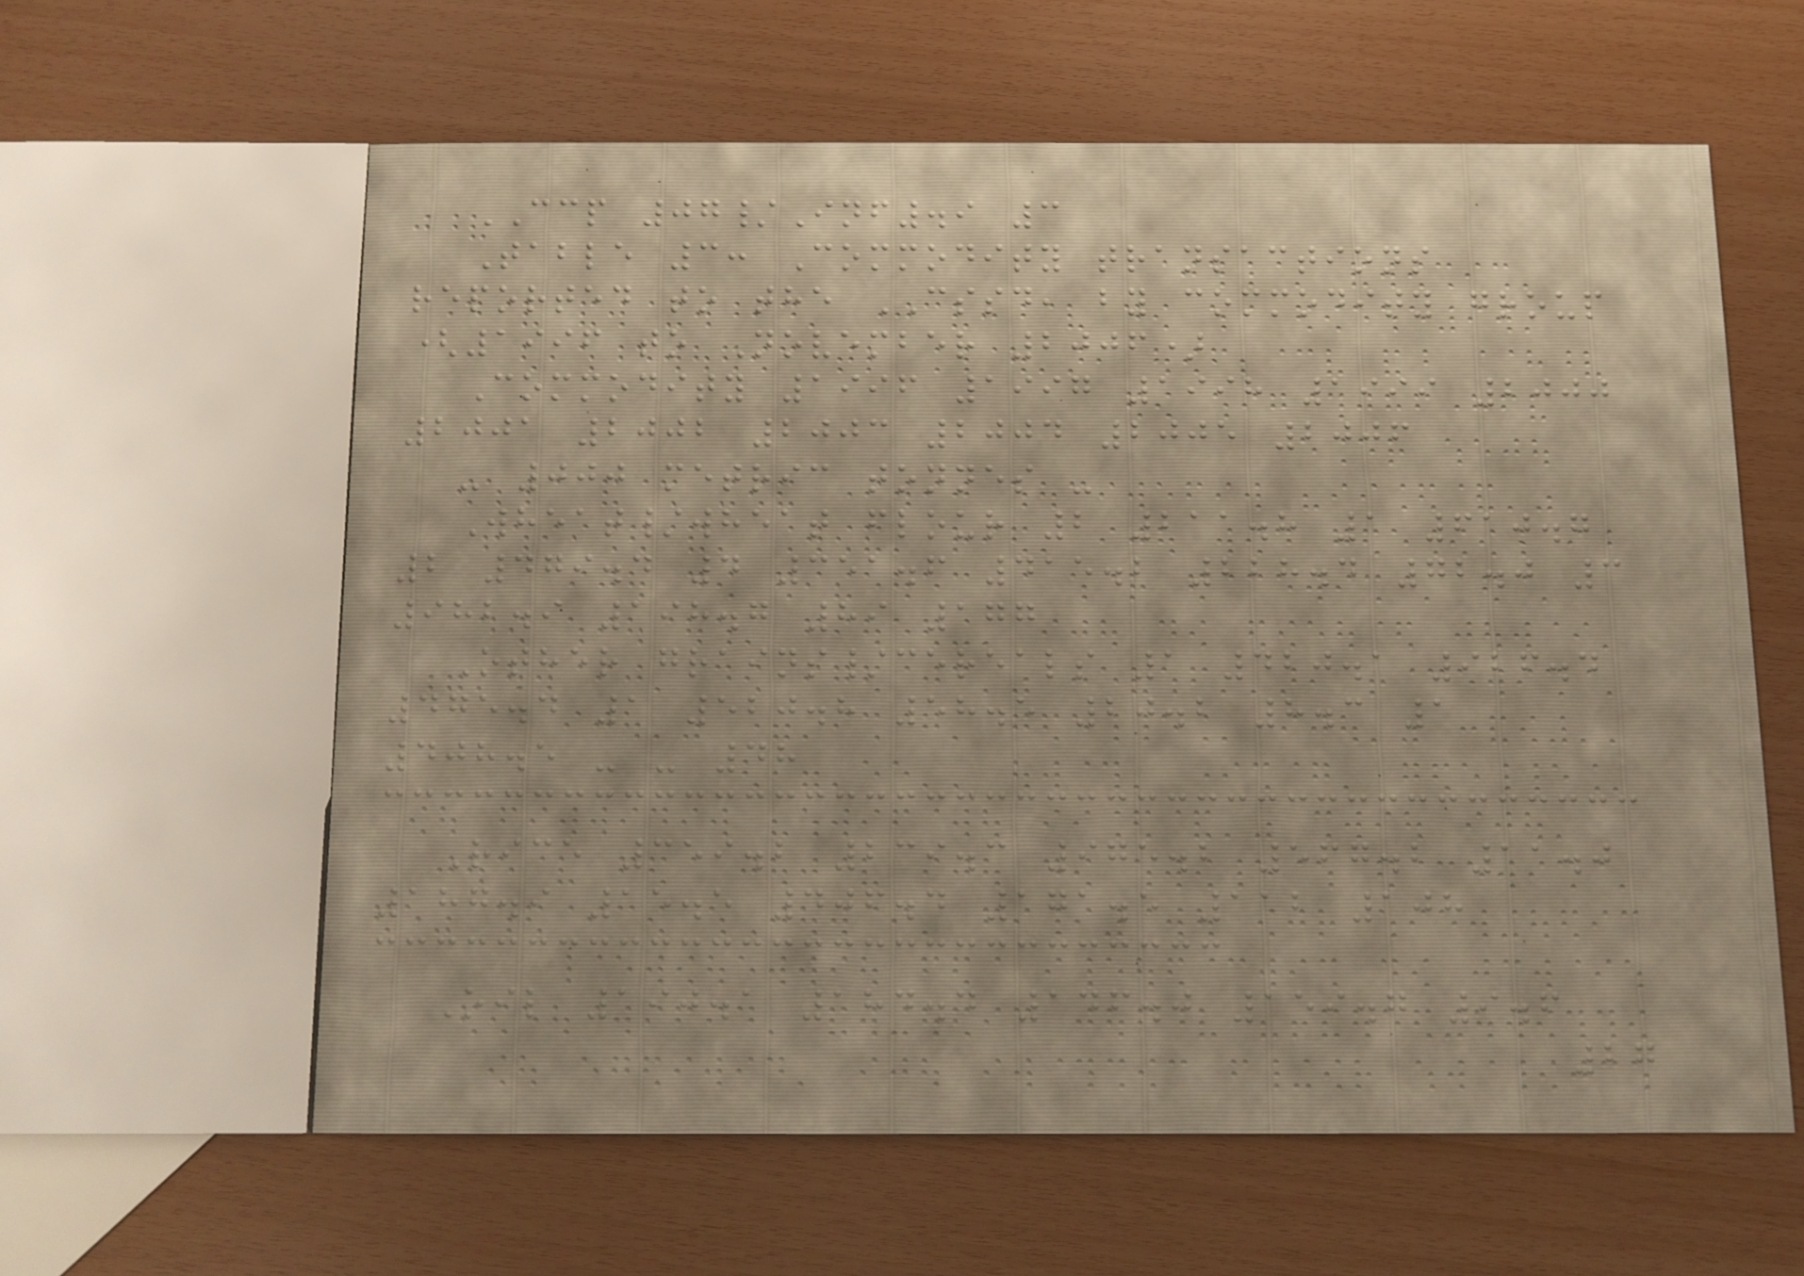CCP 07/Inf.9 3
Table 3: Commodity transactions
reported to the CSSD, by commodity group
(1996 to November 2006)
Commodity 1996 1997 1998 1999 2000
2001 2002 2003 2004 2005 2006
- 000 metric tonnes -
Wheat/wheat flour 2 211.8 1 610.7
2 479.4 4 351.6 415.2 228.4 72.0 3
982.9 198.7 89 177
Other grains/cereals 1 420.1 926.4
475.4 1 520.8 58.5 20.2 8.3 1
408.5 - - 48
Rice 359.2 239.3 975.2 567.2 11.0
187.9 15.5 406.4 171.5 112 108
Oil 190.1 184.4 146.0 159.7 9.6
27
